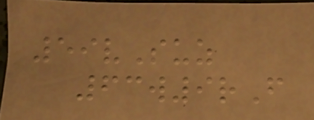59vSuz
63w9rF
